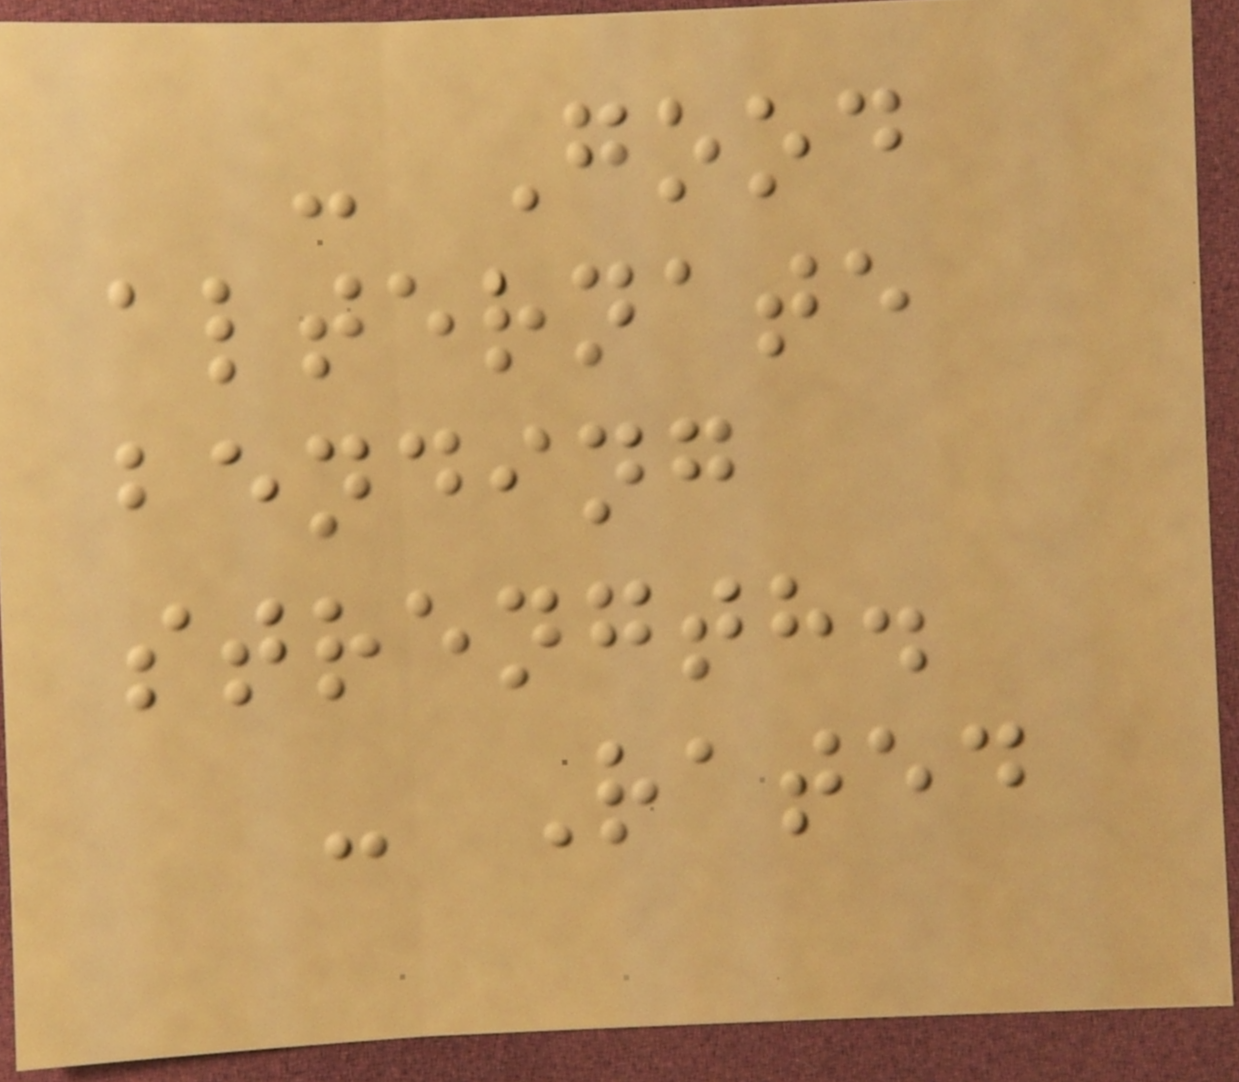- Good
alternate
bending
strength.
- Rated
